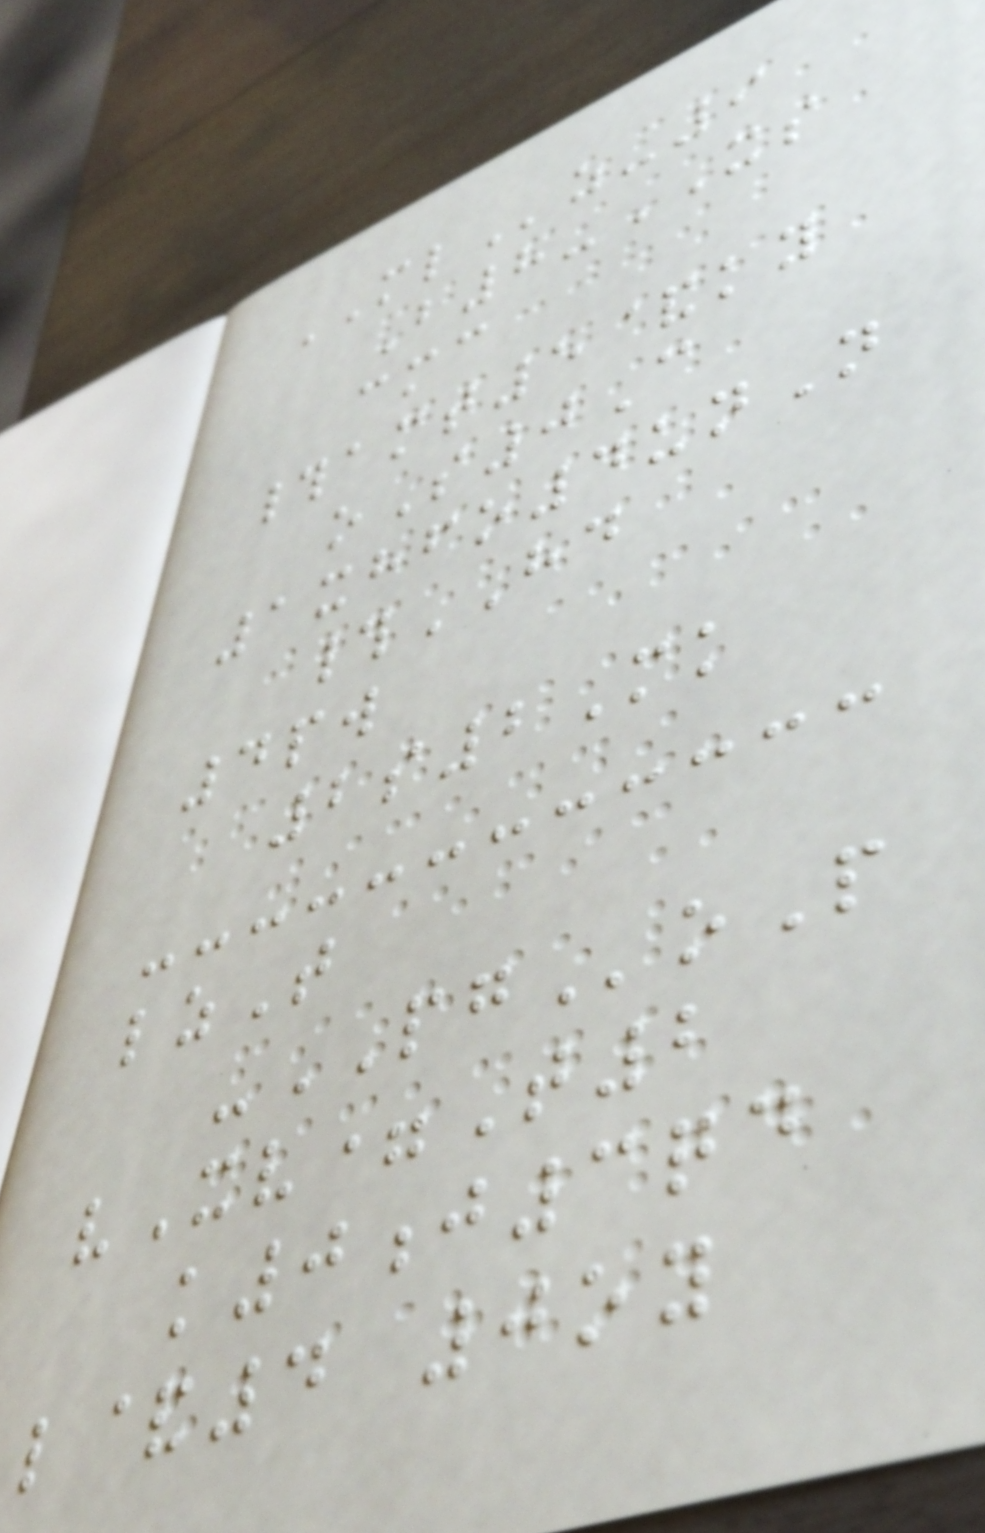MLz-9
B8-XS
cmc
#amt5&ky
oS0C
1xhfo4unN
#HD
4pw
2s2Mk
lzT
-PGoP
vXv=T2
k0j3qd
l&4 0oy
